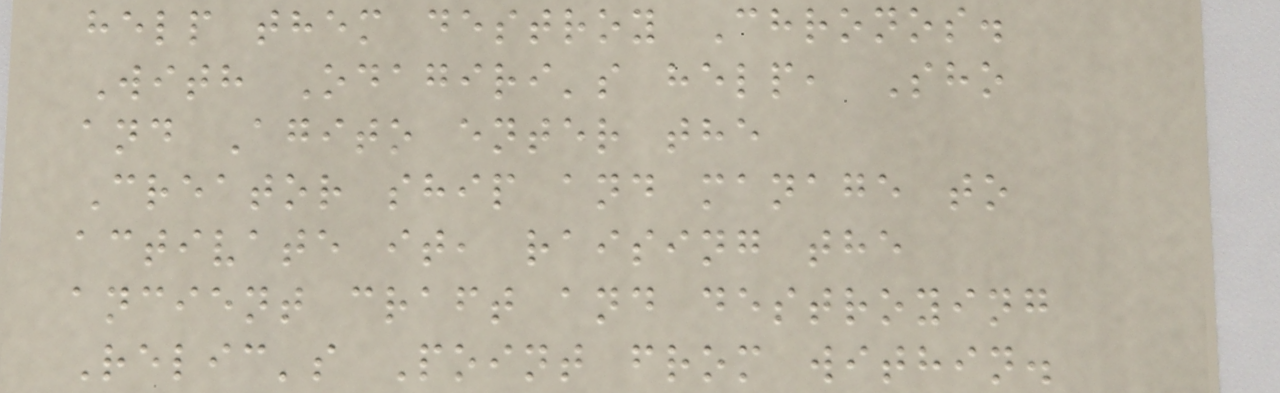help them destroy Chronos.
With Odagiri's help, Sho
and Agito enter the
Creator ship and manage to
activate it, raising the
ancient craft and destroying
Relic's Point from within.
